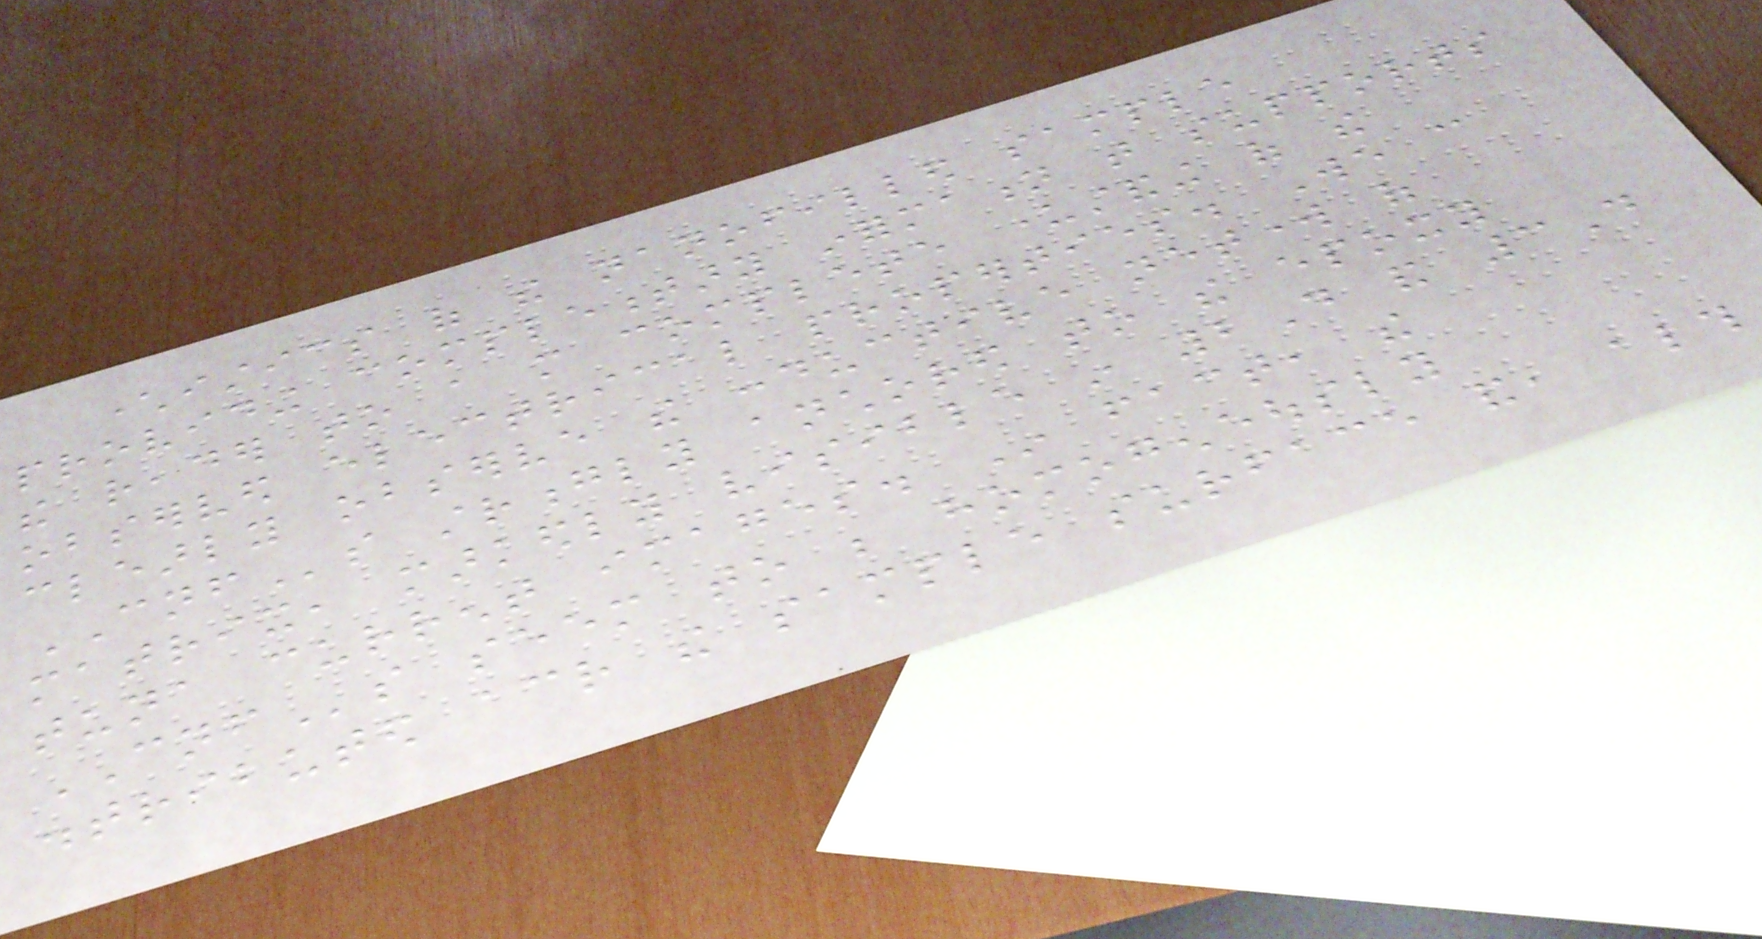characteristics of the nanofilled sample
providing complementary information that supports
the reader to a more complete understanding of the
observed electrical properties. We can
clearly observe the conductive network of
CNFs strongly anchored to the epoxy
matrix, markedly visible in 2D and 3D
tuna current images. In fact, the
CNFs seem to be homogeneously
distributed across the sample surface and, although
